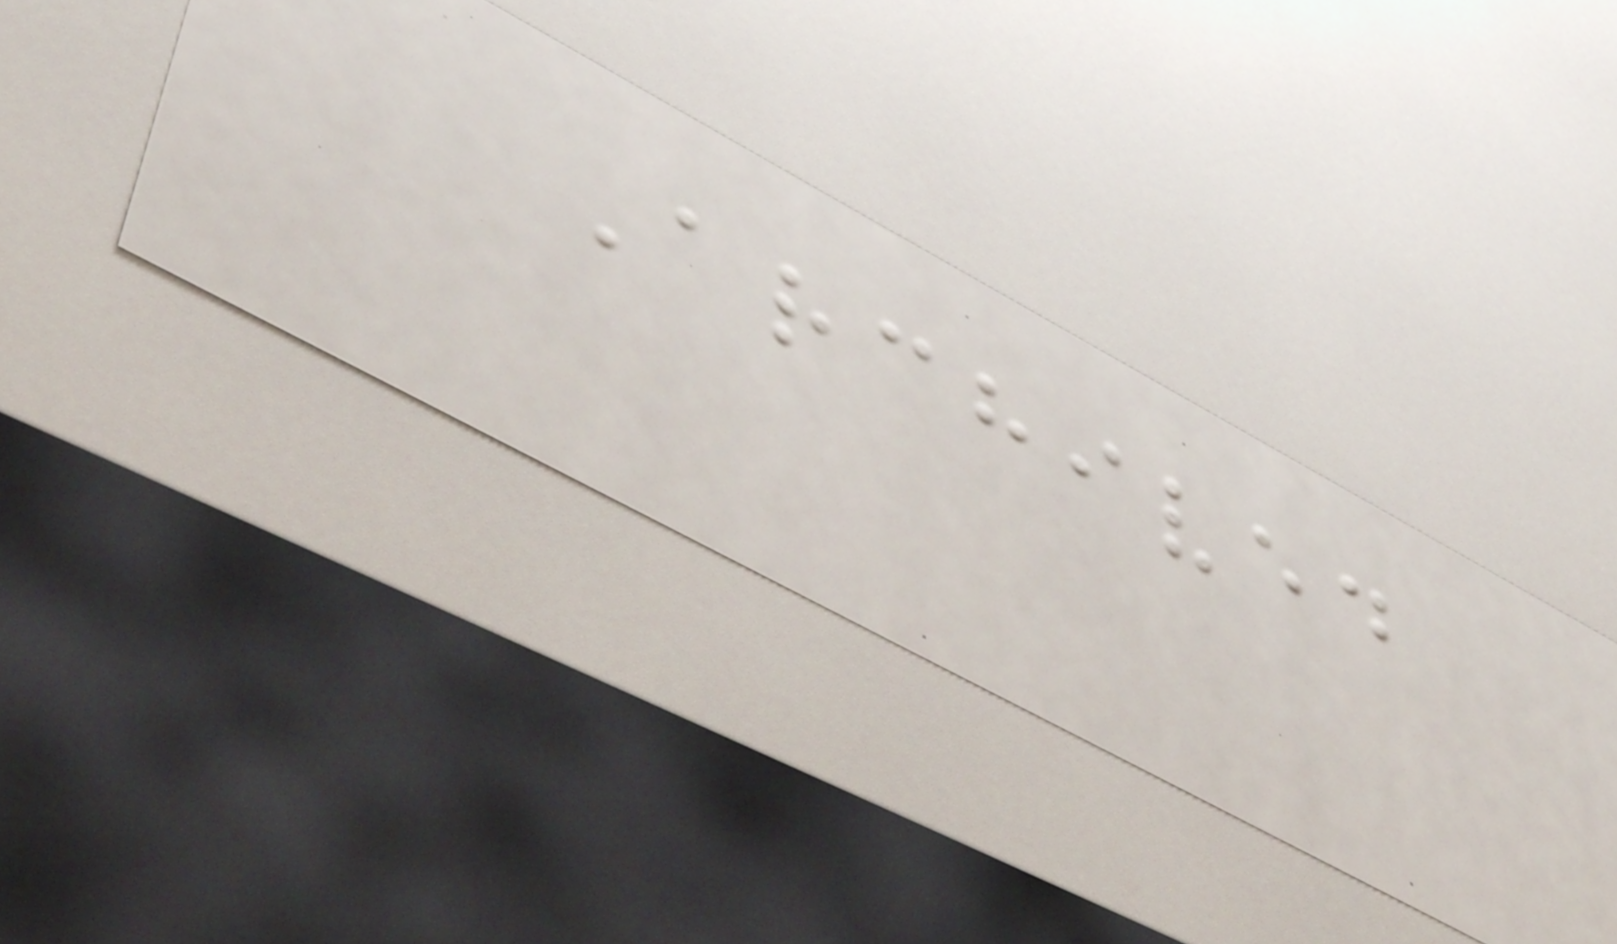Archived
